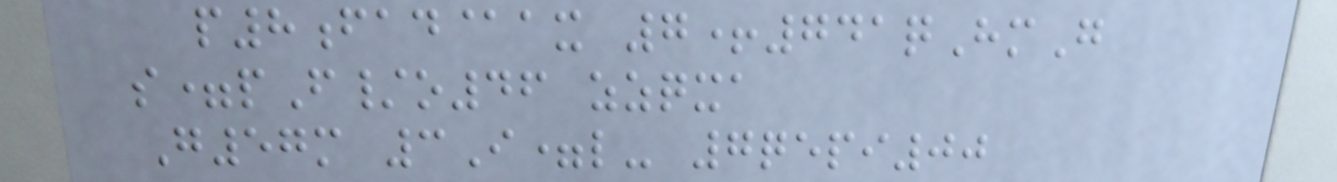p8fad@ax 7+741qHmG
s=pF/o46 zzqxa
G57m 3I=l- 7qepi00
